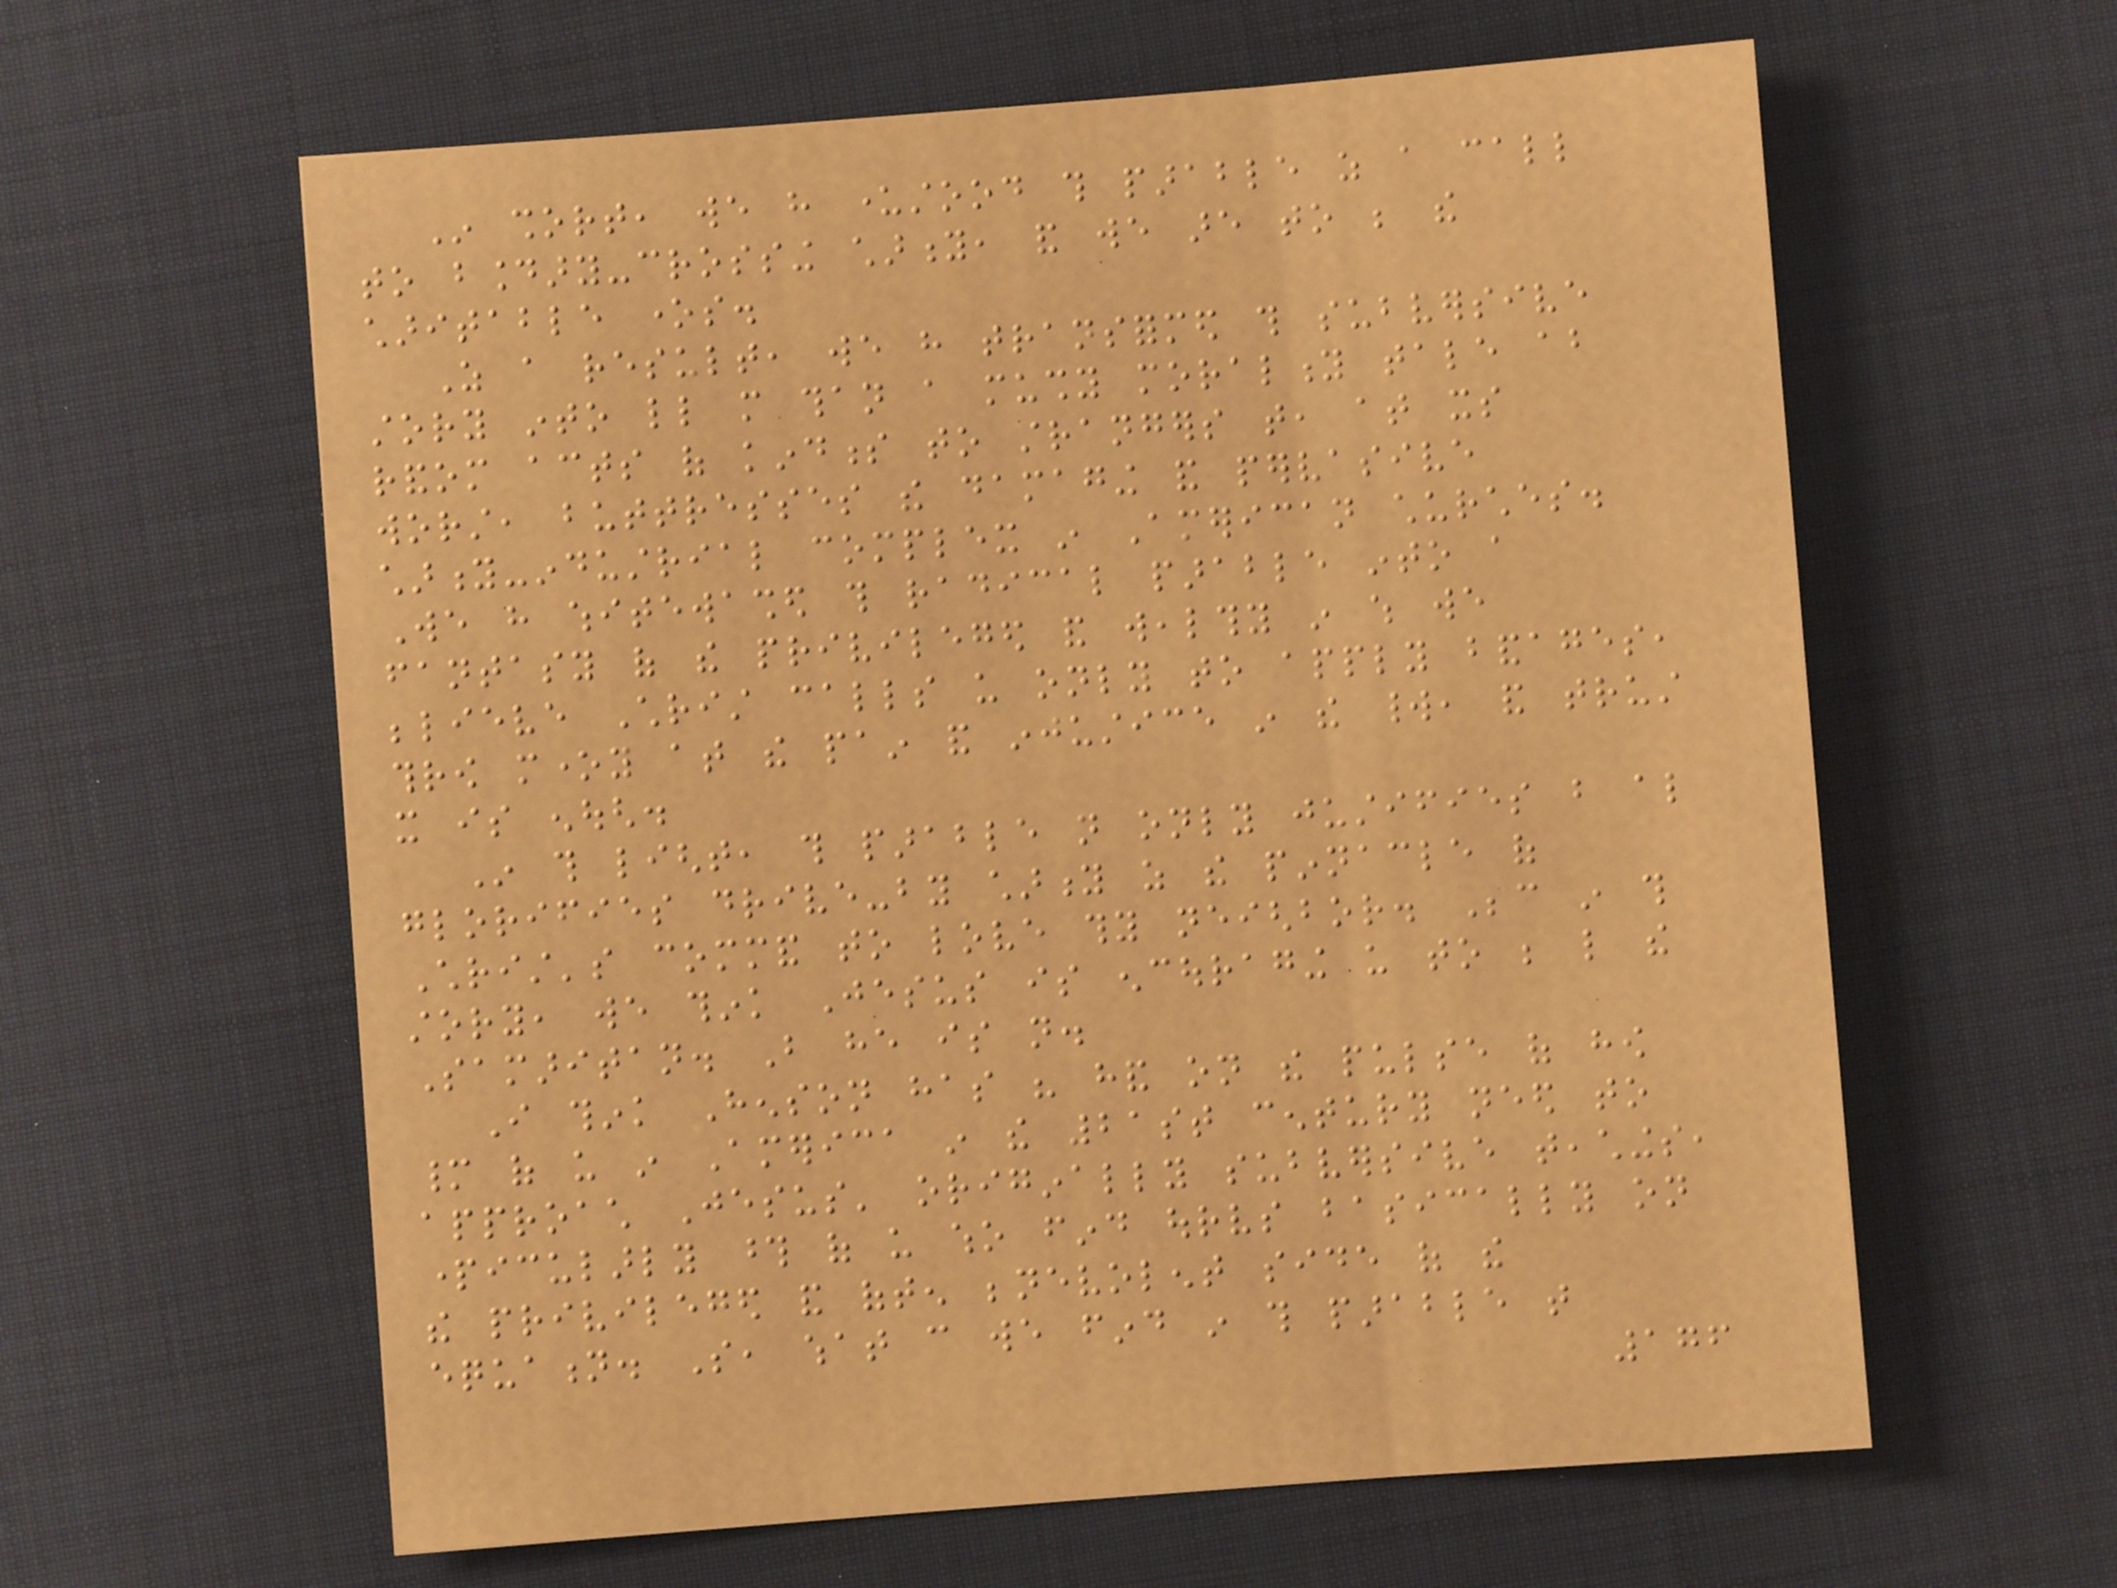In short, we have understood this parable as a call
to boundary-crossing charity, and we are to be the
charitable ones.
As a result, we have transformed this subversive
story into little more than a mushy morality tale about
random acts of kindness to strangers that, at its
worst, buttresses the damaging and pervasive
charity-industrial complex in American churches.
We have whitewashed this radical parable into a
fantasy of the privileged and wealthy in which we
believe Christ calls us only to apply bandages,
throw money at the pain and injustice in the world, and trust
it is enough.
In this light, this parable not only justifies but also
glorifies drive-by charity as the pinnacle of
Christ's command to love thy neighbor. Because in this
story, we think Jesus is encouraging us to be like the
Samaritan. But he is not.
I think Henson has his hand on the pulse of how
many of us in America in the 21st century need to
approach Jesus' originally subversive teachings,
particularly those of us who find ourselves basically on
the privileged and often benevolent side of the
equation. So, what can we find in this parable that
176
